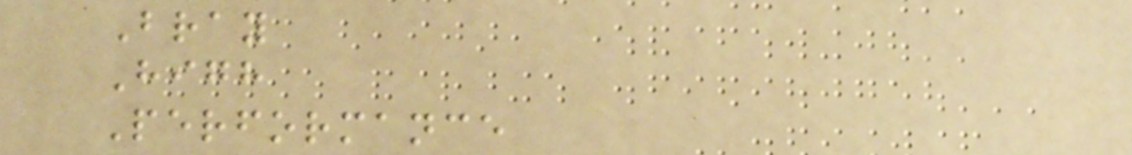Bray
High
Performance
